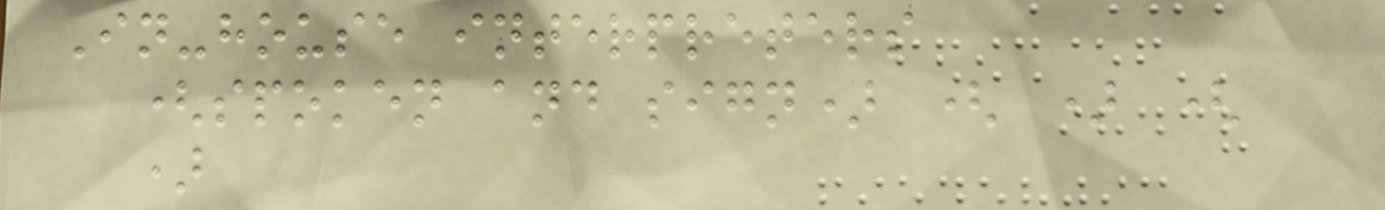In-house interpreters
(spoken and sign) ( ) (
)
